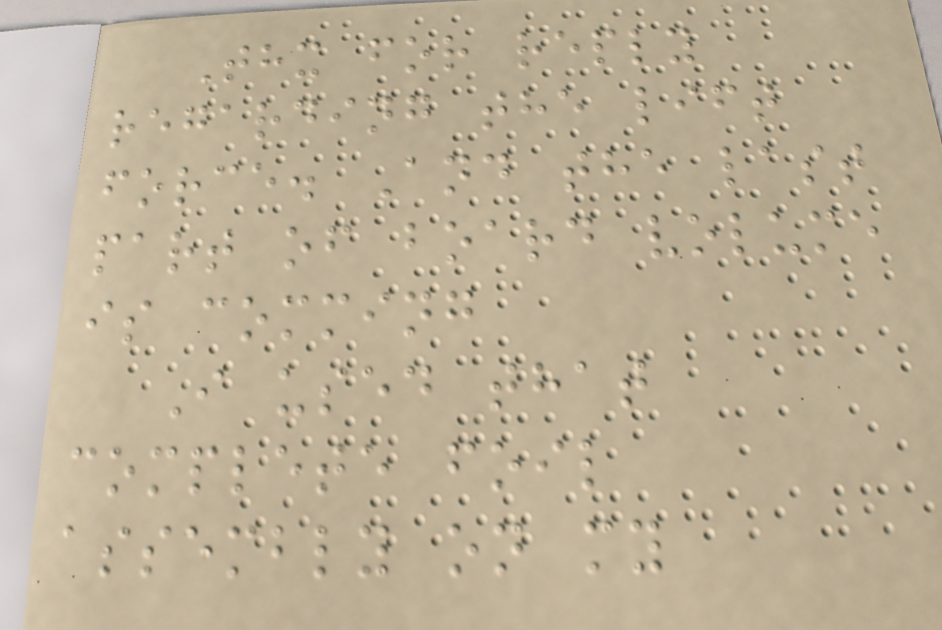Thx for reply
regarding the lift
force. And the last
part of board volume
is comming
I used that
complete foil
assembly on my
